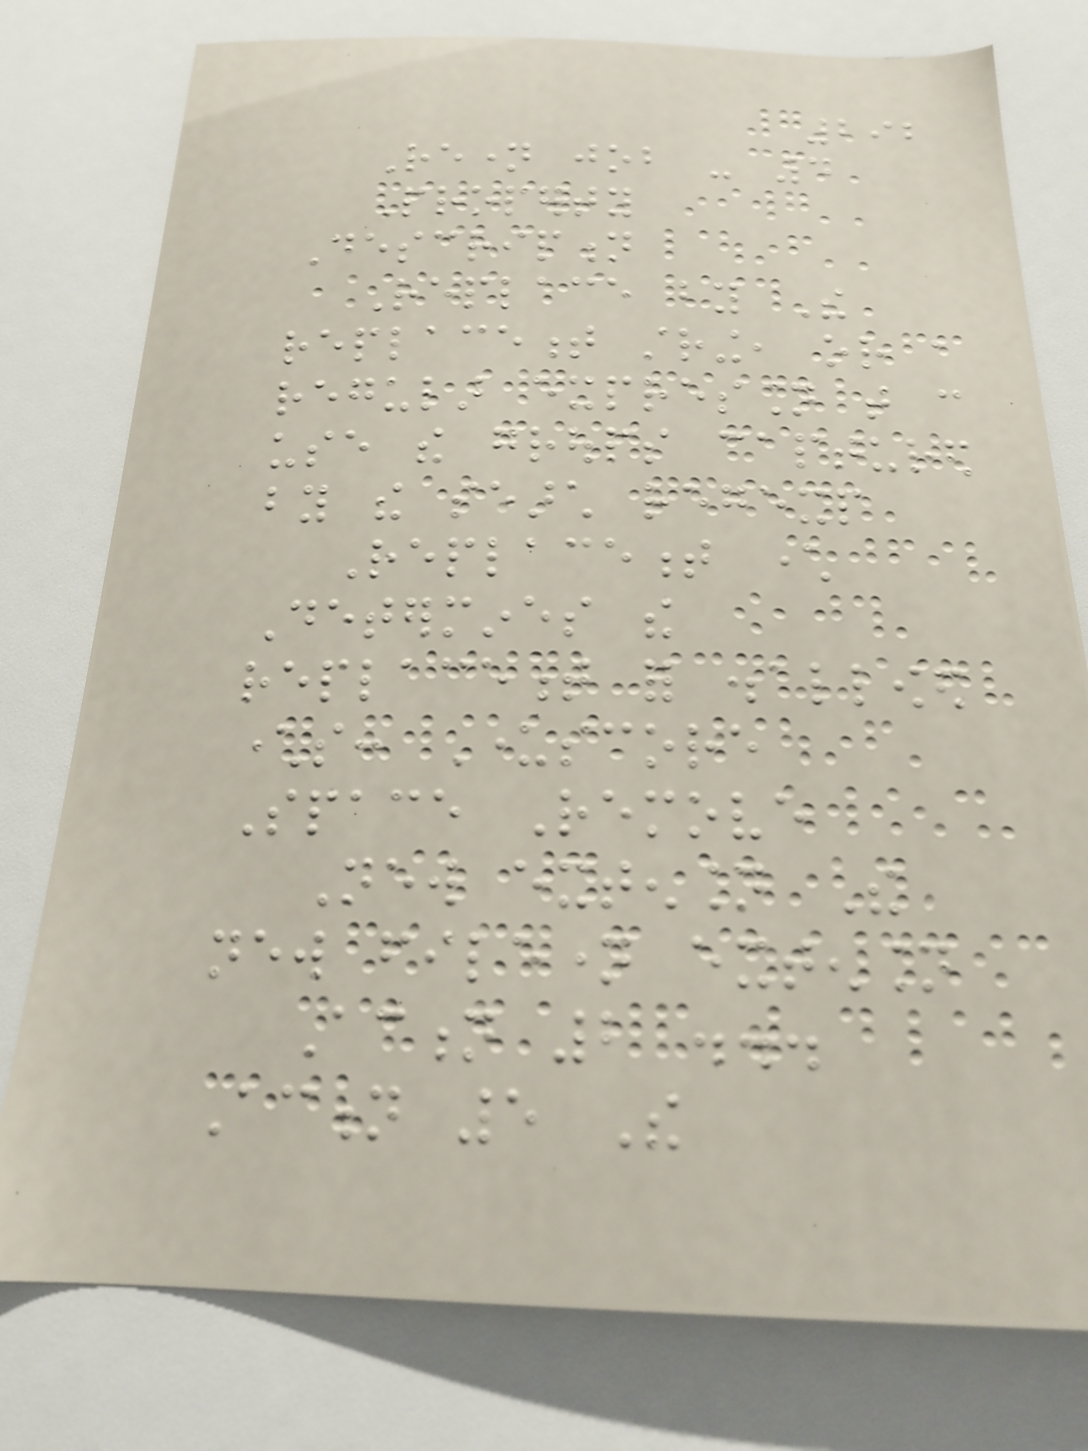292
Rename job - 4
Property
Description
Replace by The
replacement string, or a
regular expression that can
use the groups captured
by the search regexp
Replacement character
Determines the
replacement for disallowed
characters: Underscore
Space Remove
New extension The
new filename extension
Action 2 ...
Action 5 The
